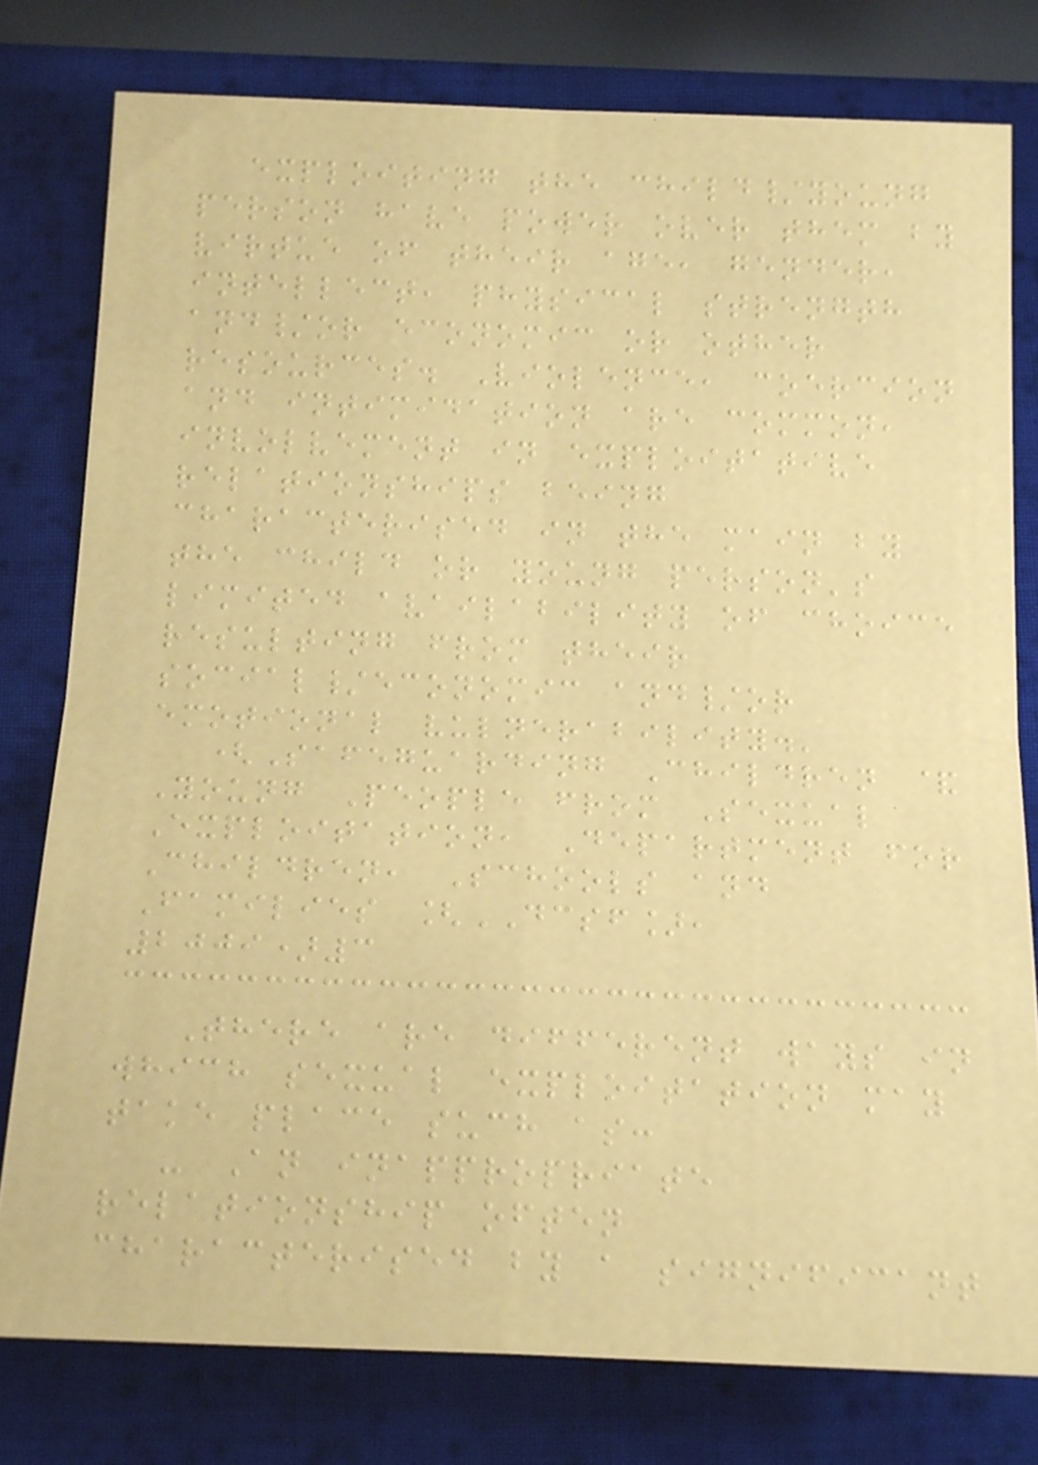exploiting the child/young
person have power over them by
virtue of their age, gender,
intellect, physical strength
and/or economic or other
resources. Violence, coercion
and intimidation are common,
involvement in exploitative
relationships being
characterised in the main by
the child or young person's
limited availability of choice
resulting from their
social/economic and/or
emotional vulnerability.'
(Safeguarding Children &
Young People from Sexual
Exploitation, Department for
Children, Schools and
Families [DCSF],
2009)3
There are different ways in
which sexual exploitation may
take place such as:
- An inappropriate
relationship often
characterised by a significant
